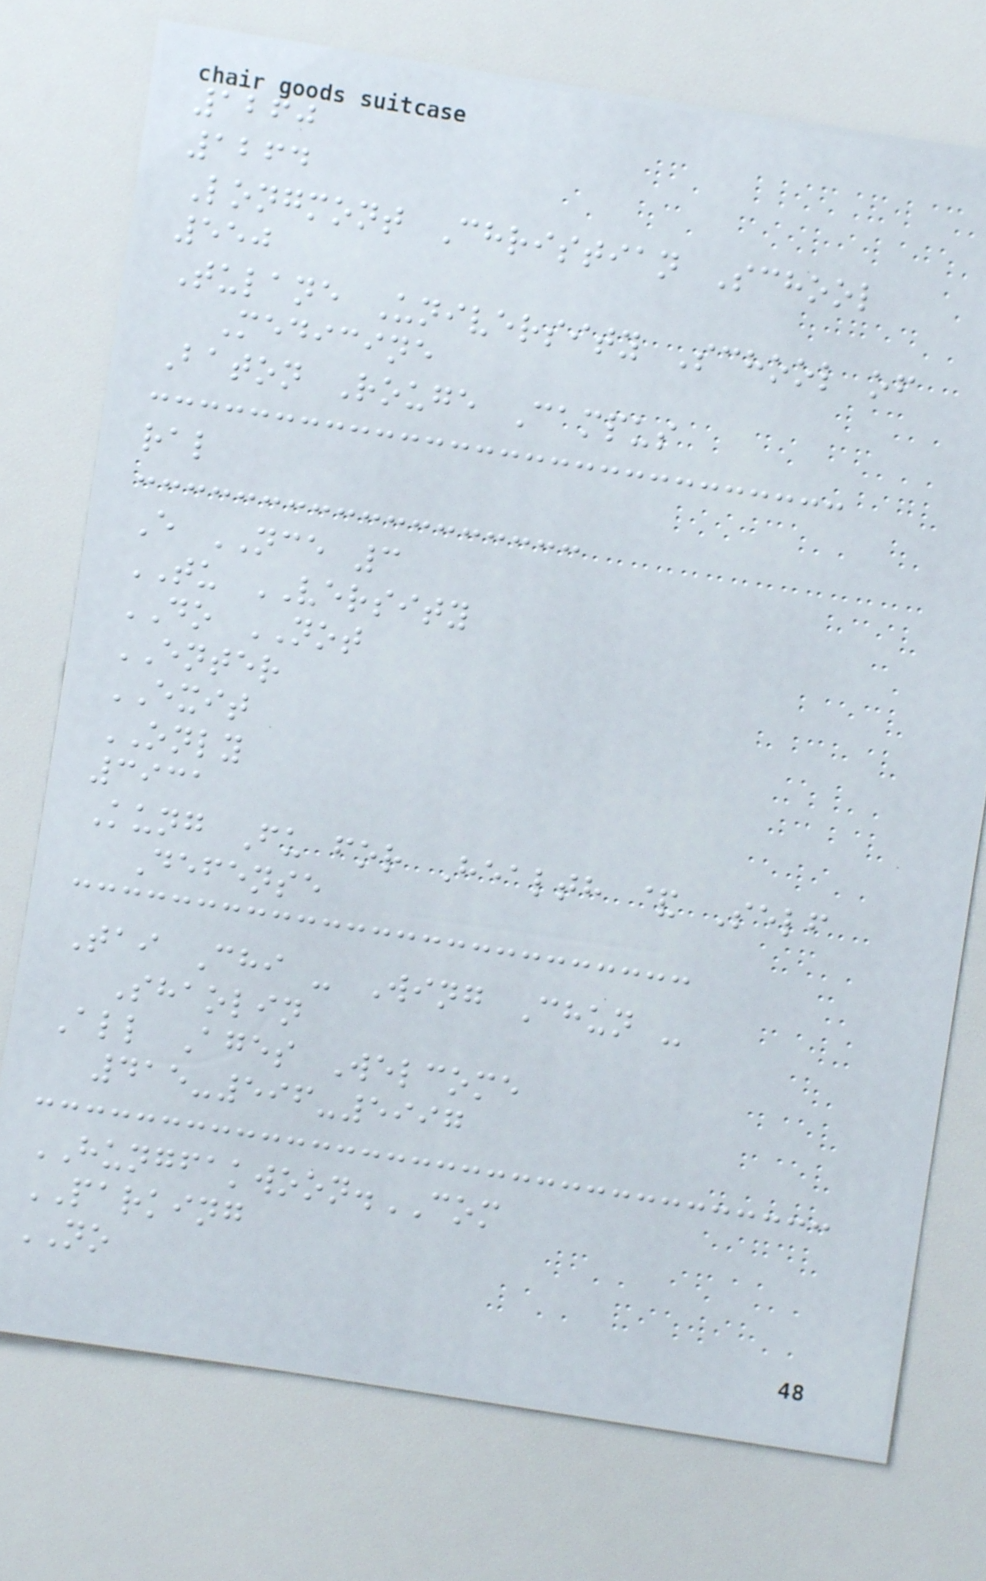1260
1264
Longmont Christian School
550
Tulane University School of
Medicine
Baton Rouge Campus
ral
E NCE 3
TU VERSITY
DO NOT
ENTER
EXIT
ONLY
3931
Kung Fu for Health & Self
Defense
Tai Chi - Wing Chun -
Shaolin
All Ages Welcome
415-596-5997
HUNGFAKWOON.COM
PARKING
NO
